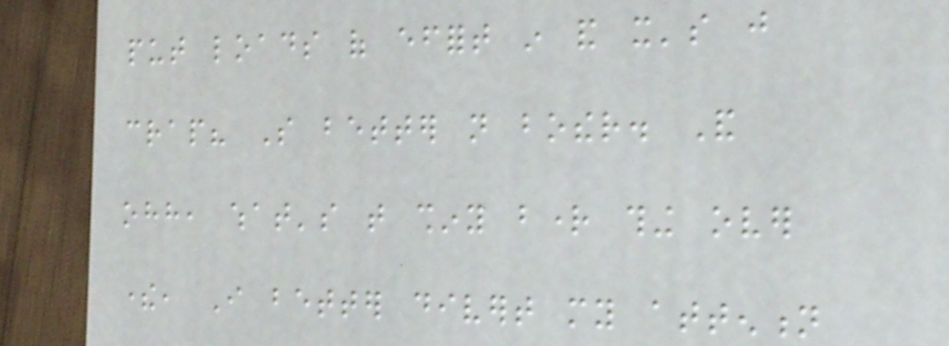put loads of effort in and it's just
crap? So better not bother. And
ohh, what's that shiny bright thing over
there, I better divert my attention
